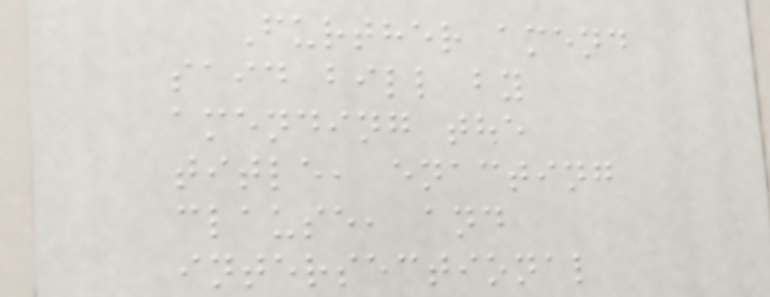Further amend
said bill by
amending the
title, enacting
clause, and
intersectional
